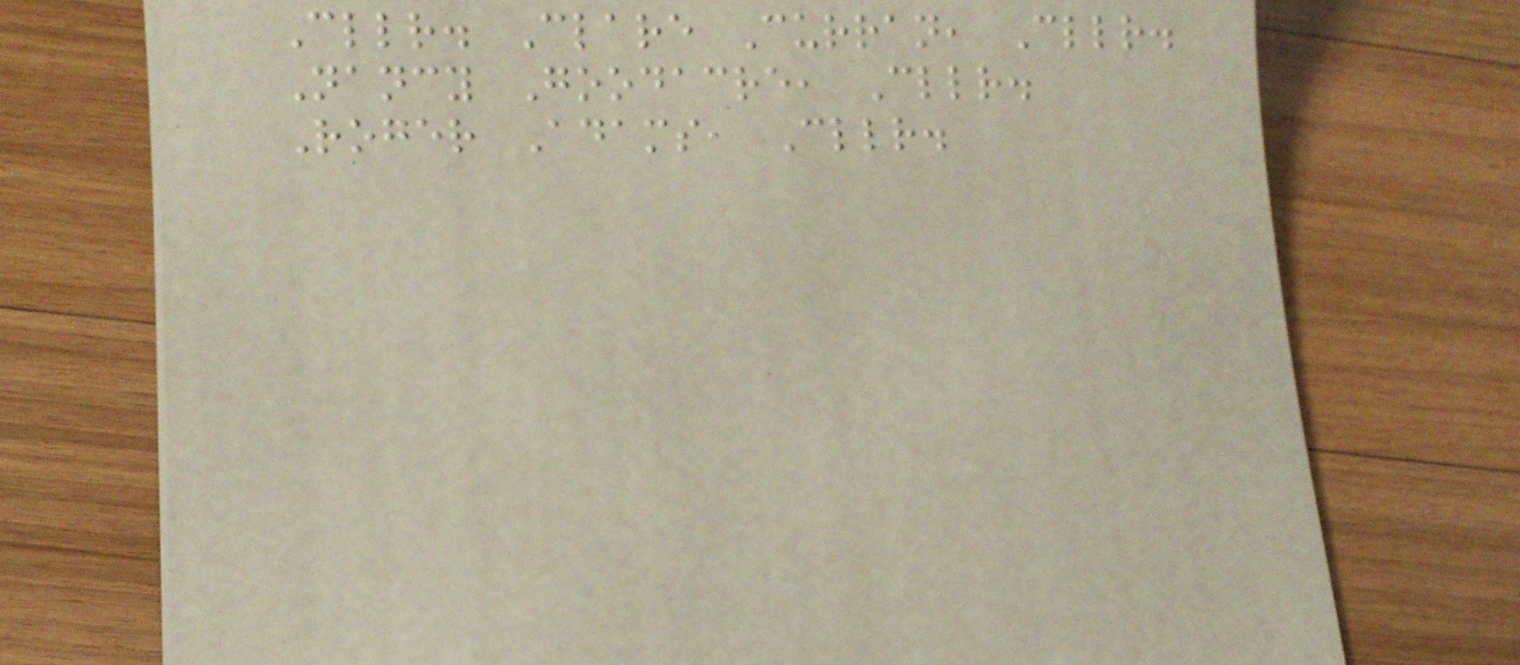Cllr. Clare Curran, Cllr.
Nancy Goodacre, Cllr.
Roger Adams, Cllr.
